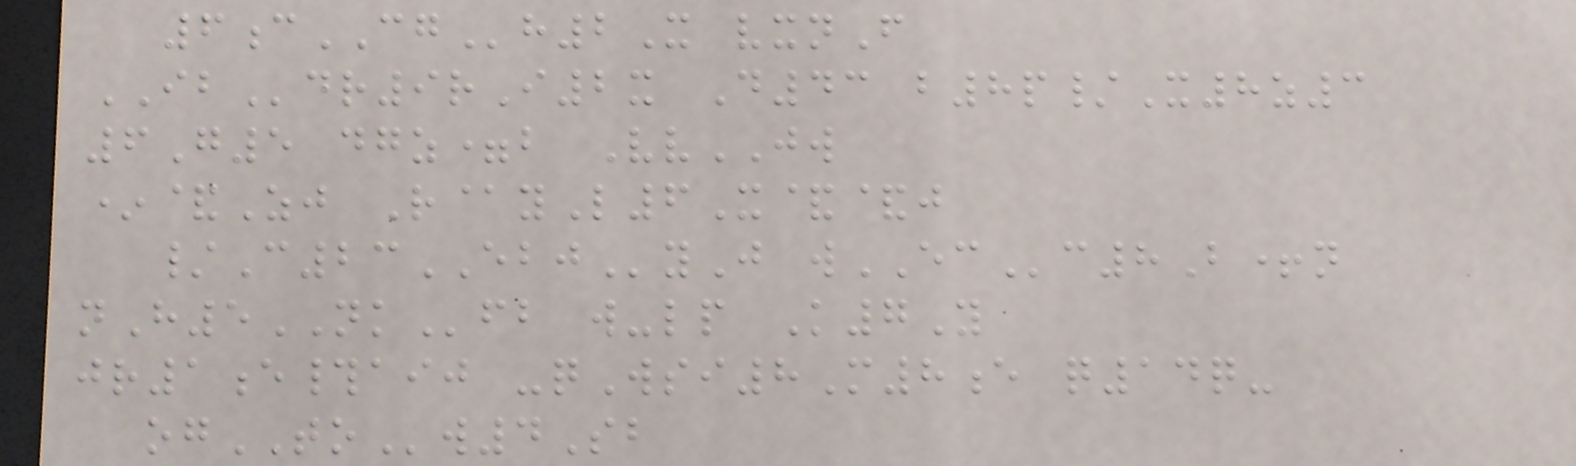6cCGh2X vxnF
IBdr9rI2x D43 b8p/X8z3
6G5 dgz=b VvJW
*&Zj R@yL6X&&j
/C23EBJyJ wECc8B+n
nH5NKfb w-lp K7Y
jr1e#aij -qWsi8M8e q14q-
ogTOw4Sb
